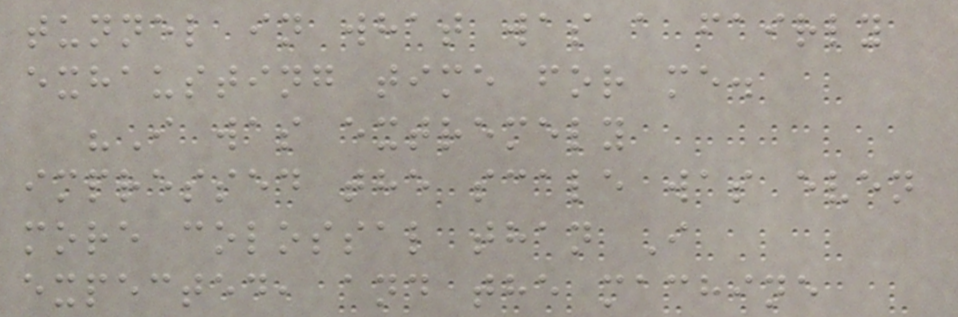tunnel in what was a fairly
exhausting time for me.
"I was extremely
impressed the scale was even
more colossal than I
expected, and the machine
